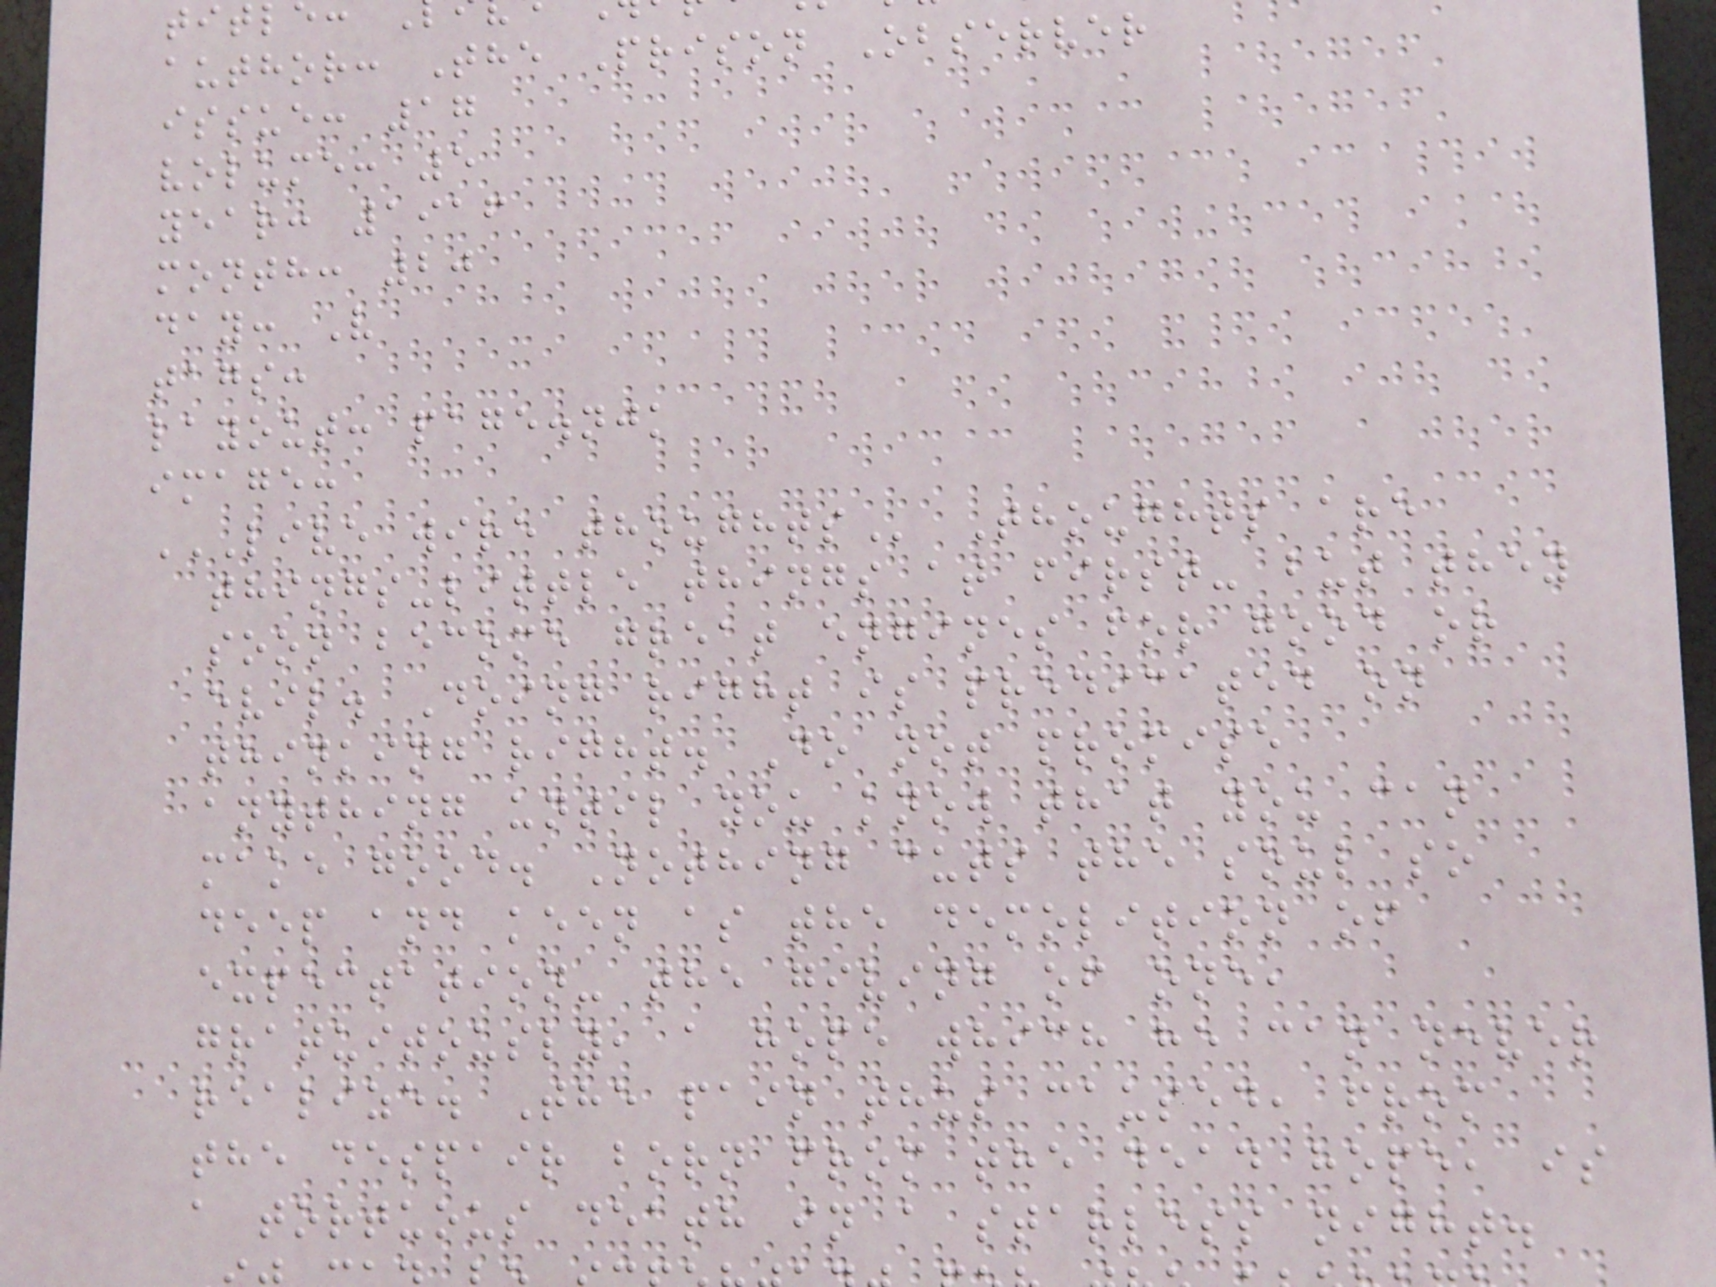author: The Prison Observer
issue: 17
volume: 5
year: 1916
month: 20
day: V
tags:
layout: page.njk
image:
LIVE WIRE THOUGHTS Thoughts are
things-little things at first- but they
soon become great engines for good or
evil. Doing right is predicated on
thinking right. Do not promise
anything until you know that you can
make good. Nothing cuts the soul so
deep and keen as the demolition of
expectation- the giving of one,
gratuitously, a hope which he can never
realize. The pain thus caused, from
the despair born from the dead hope, is
a tortuous death in a starless night.
